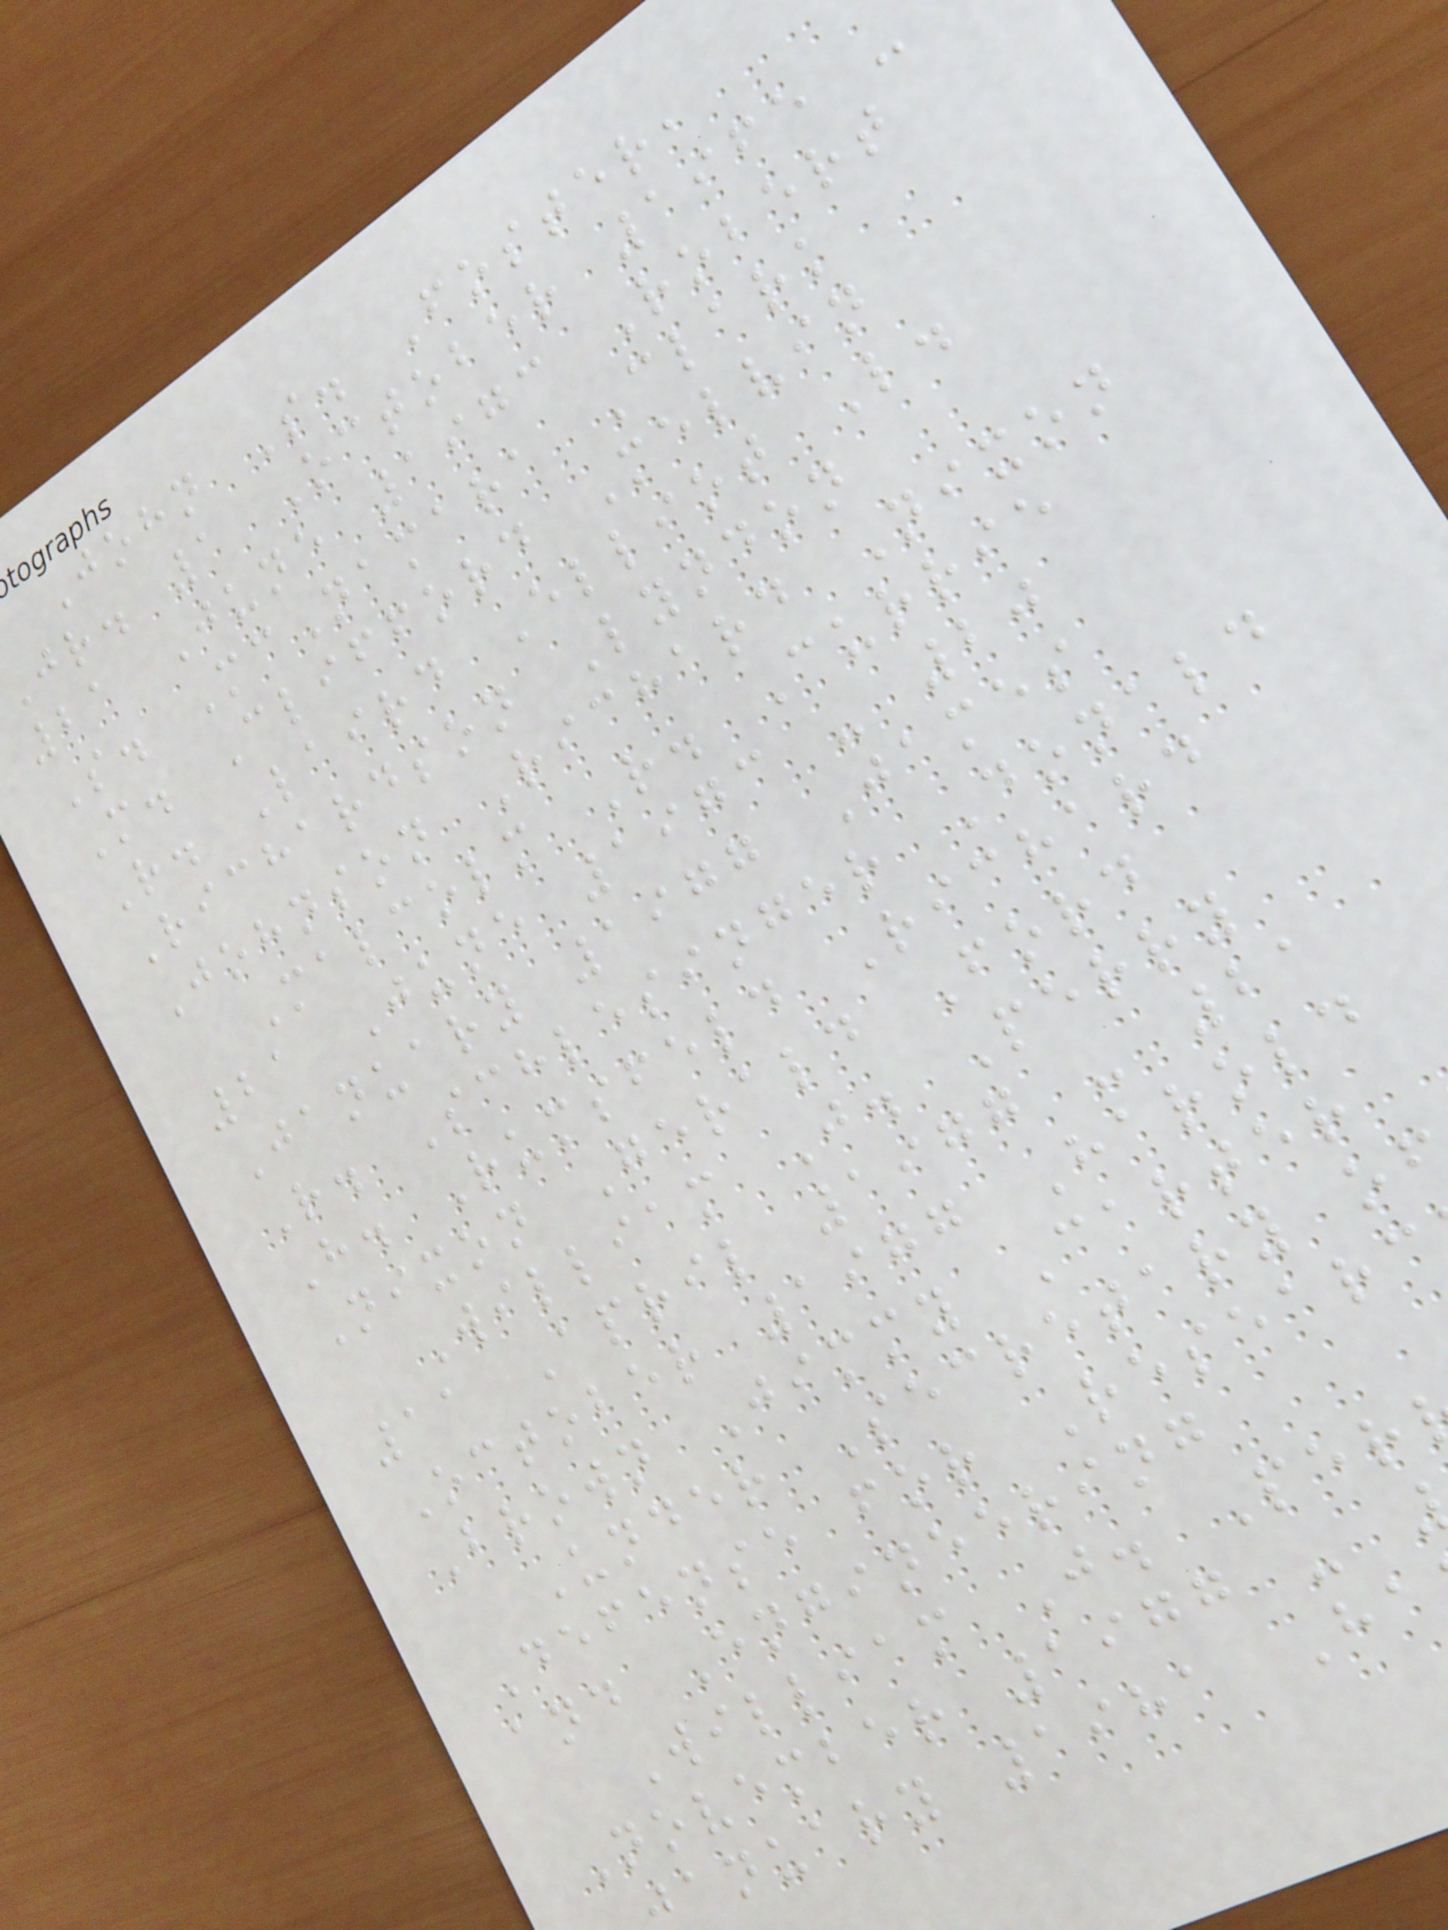John S. Foster,
jr. 1 October 1965 -
21 June 1973 Robert
S. McNamara Clark
M. Clifford Melvin
R. Laird Elliot L.
Richardson Lyndon
Johnson Richard Nixon
Malcolm R. Currie
21 June 1973 - 20
January 1977 James
R. Schlesinger Donald
H. Rumsfeld Richard
Nixon Gerald Ford
William J. Perry
11 April 1977 - 21
October 1977 Harold
Brown Jimmy Carter
Under Secretary o
Defense for Researc
and Engineering
William J. Per
November 1977 -
anuary 1981 Ha
